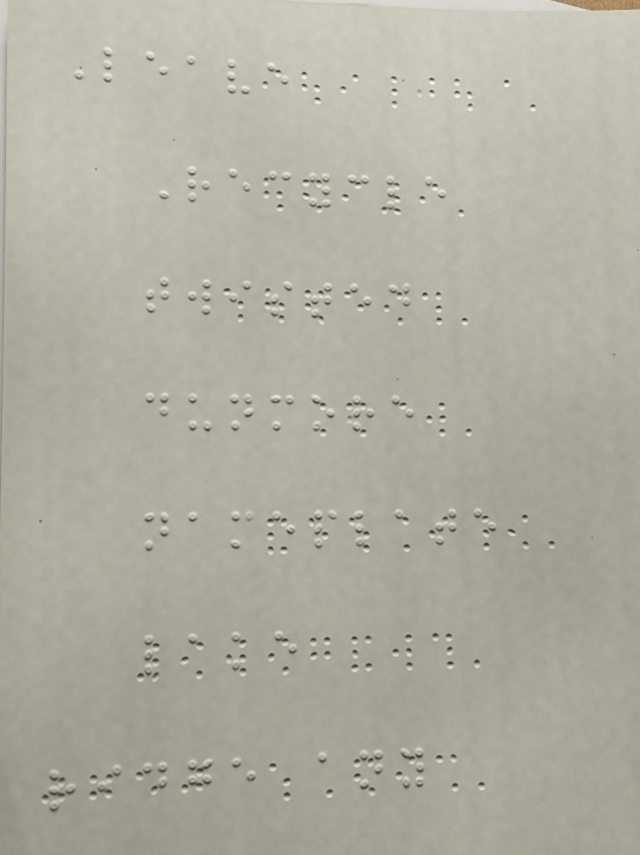Leave
Recycle
twisted
dunmore
nameplate
lake
ridge any
